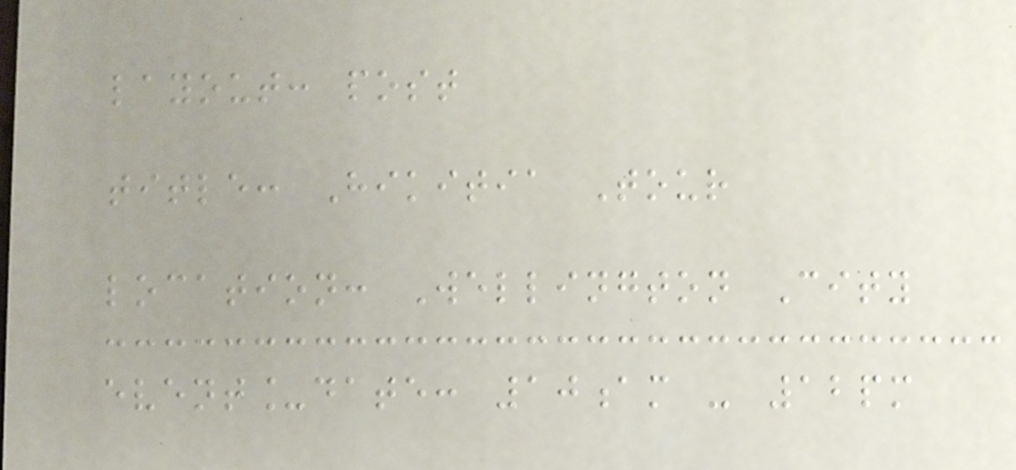layout: post
title: Hikitia Tour
location: Wellington City
event_date: 10am - 12pm
